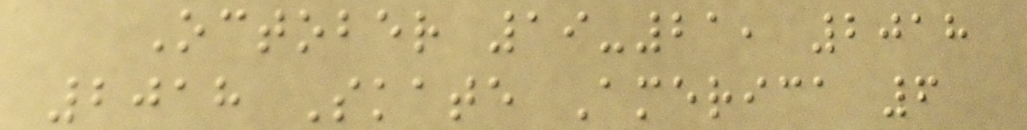October 19-21, 2018
2018 Skate America 6
